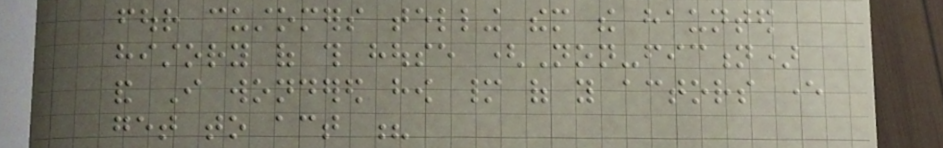four customers telling them the haunted
history of this house (Non-fiction)
and I wondered how many of you actors ever
get to act ?
